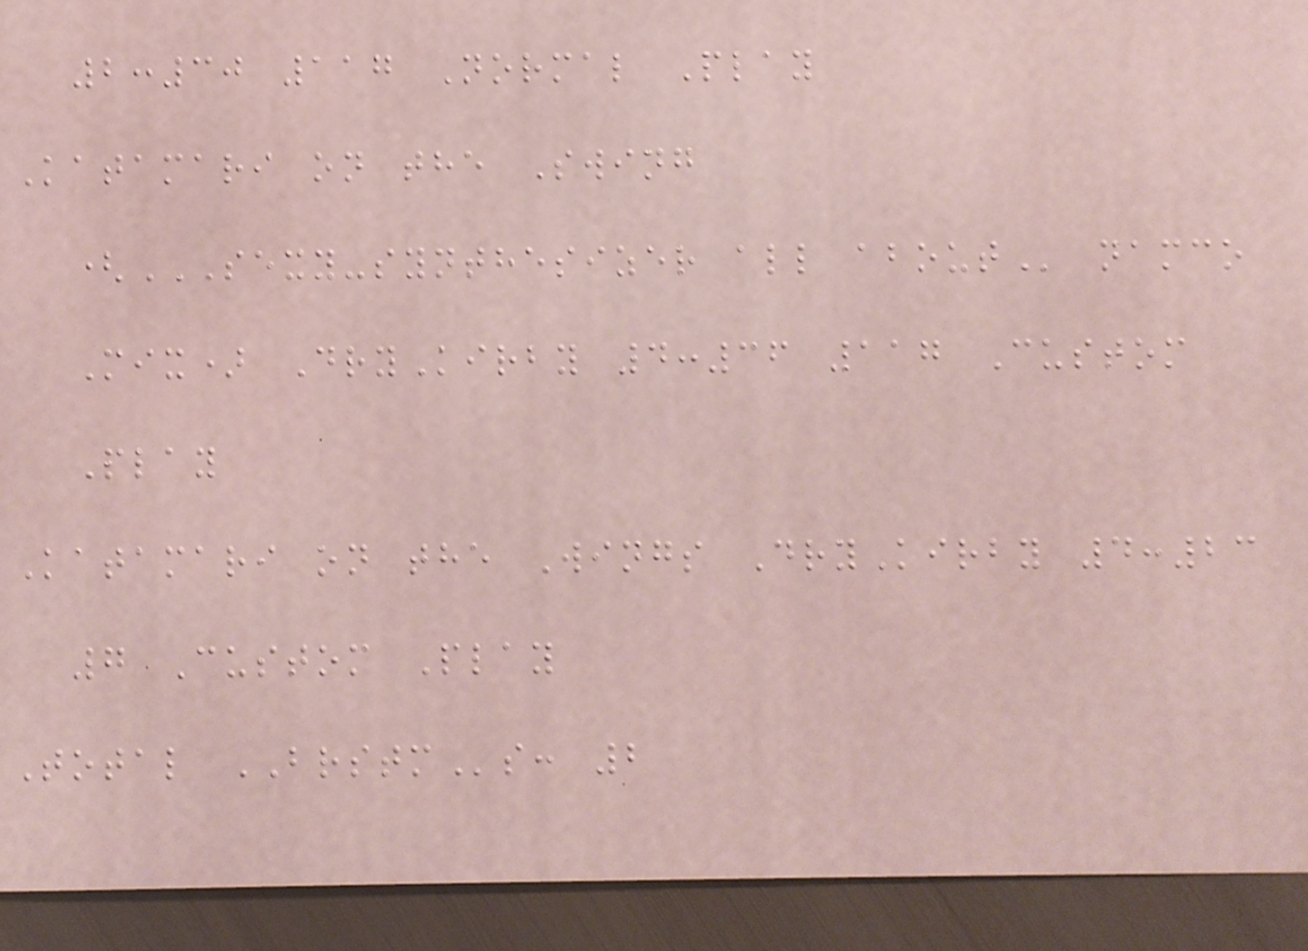2:30 117 Normal Play
Katamari on the Swing
(SEXY-SYNTHESIZER ALL ABOUT namco
Mix) DryKirby 4:36 117 Custom
Play
Katamari on the Wings DryKirby 4:23
7 Custom Play
Total BRSTMs: 2
